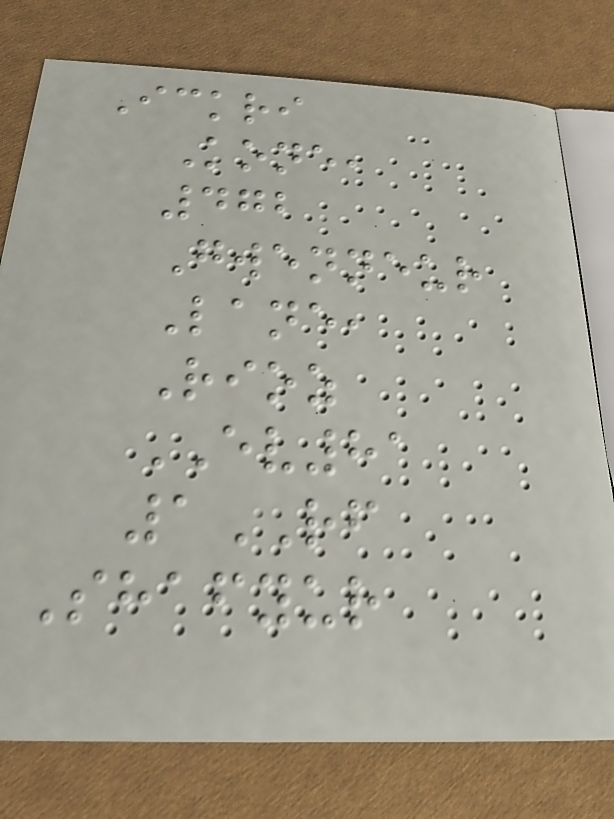Ickri
Kone,
472
Gwenneur
Lane,
Rioz
EV81
1RF
Shafyur
